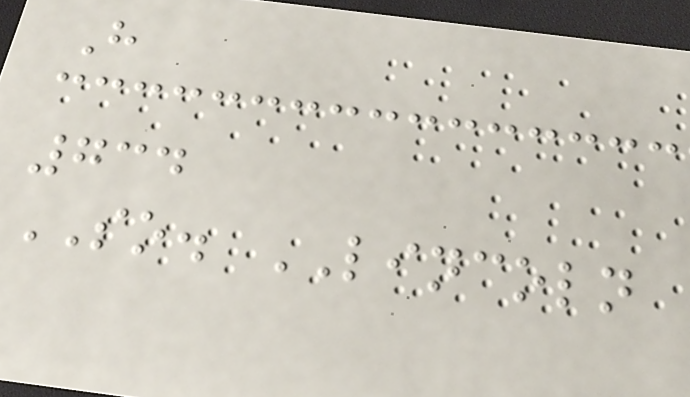H
734
SO. LINCOLN
